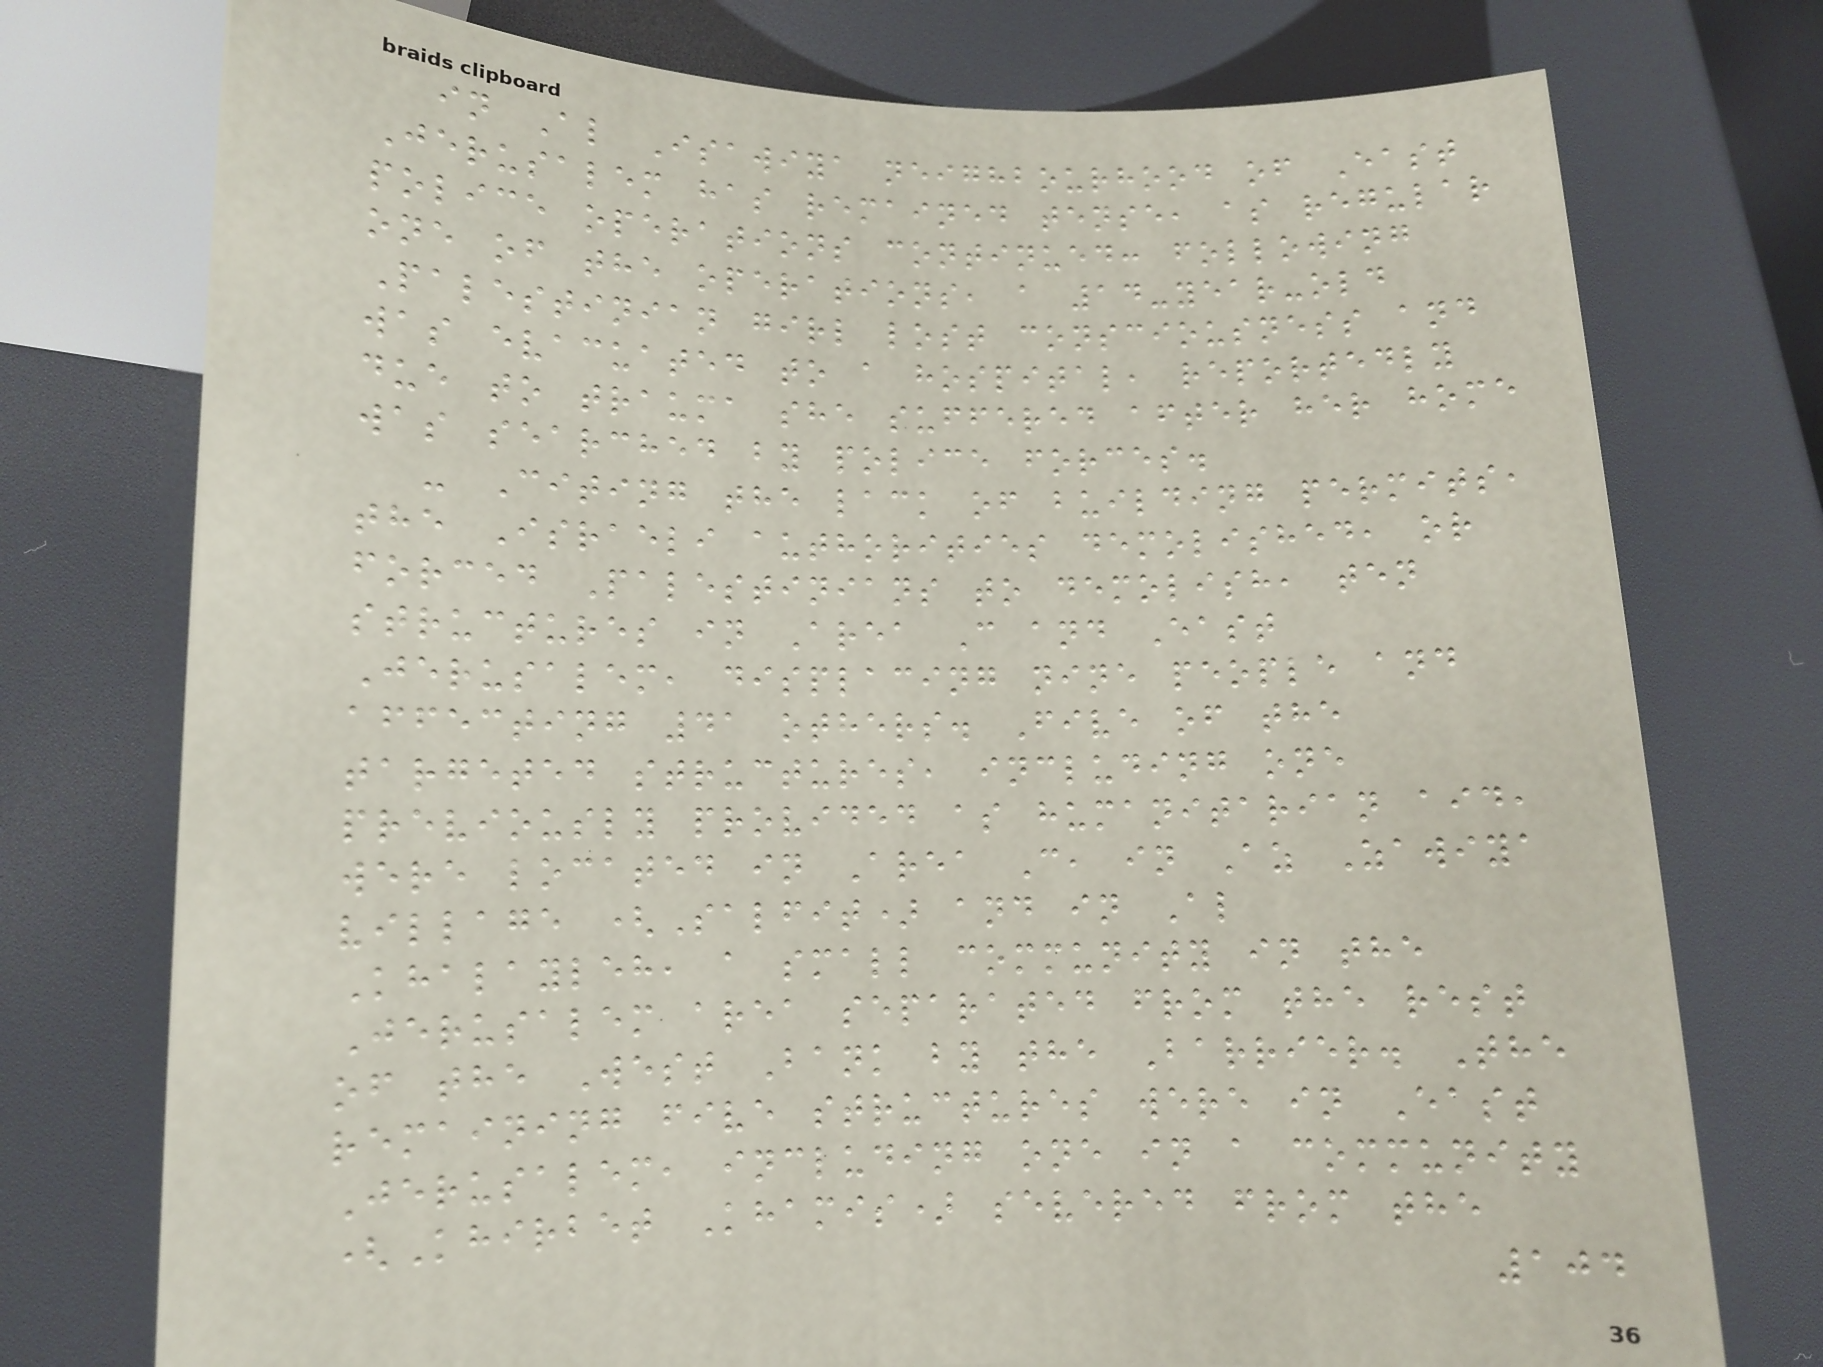in Al Isawiya neighbourhood of East
Jerusalem has remained tense, as regular
police operations continued: following
one of the operations, a 14-year-old
Palestinian girl lost consciousness and
was evacuated to a hospital, reportedly
due to trauma she suffered after her home
was searched by police forces.
- Citing the lack of building permits,
the Israeli authorities demolished, or
forced Palestinians to demolish, ten
structures in Area C and East
Jerusalem, displacing nine people and
affecting 41 others. Five of the
targeted structures, including one
previously provided as humanitarian aid,
were located in Area C, in Az Zawiya
village (Salfit) and in Al
Khalayleh, a small community in the
Jerusalem area separated from the rest
of the West Bank by the Barrier. The
remaining five structures were in East
Jerusalem, including one in a community
(Khirbet Khamis) severed from the
104
